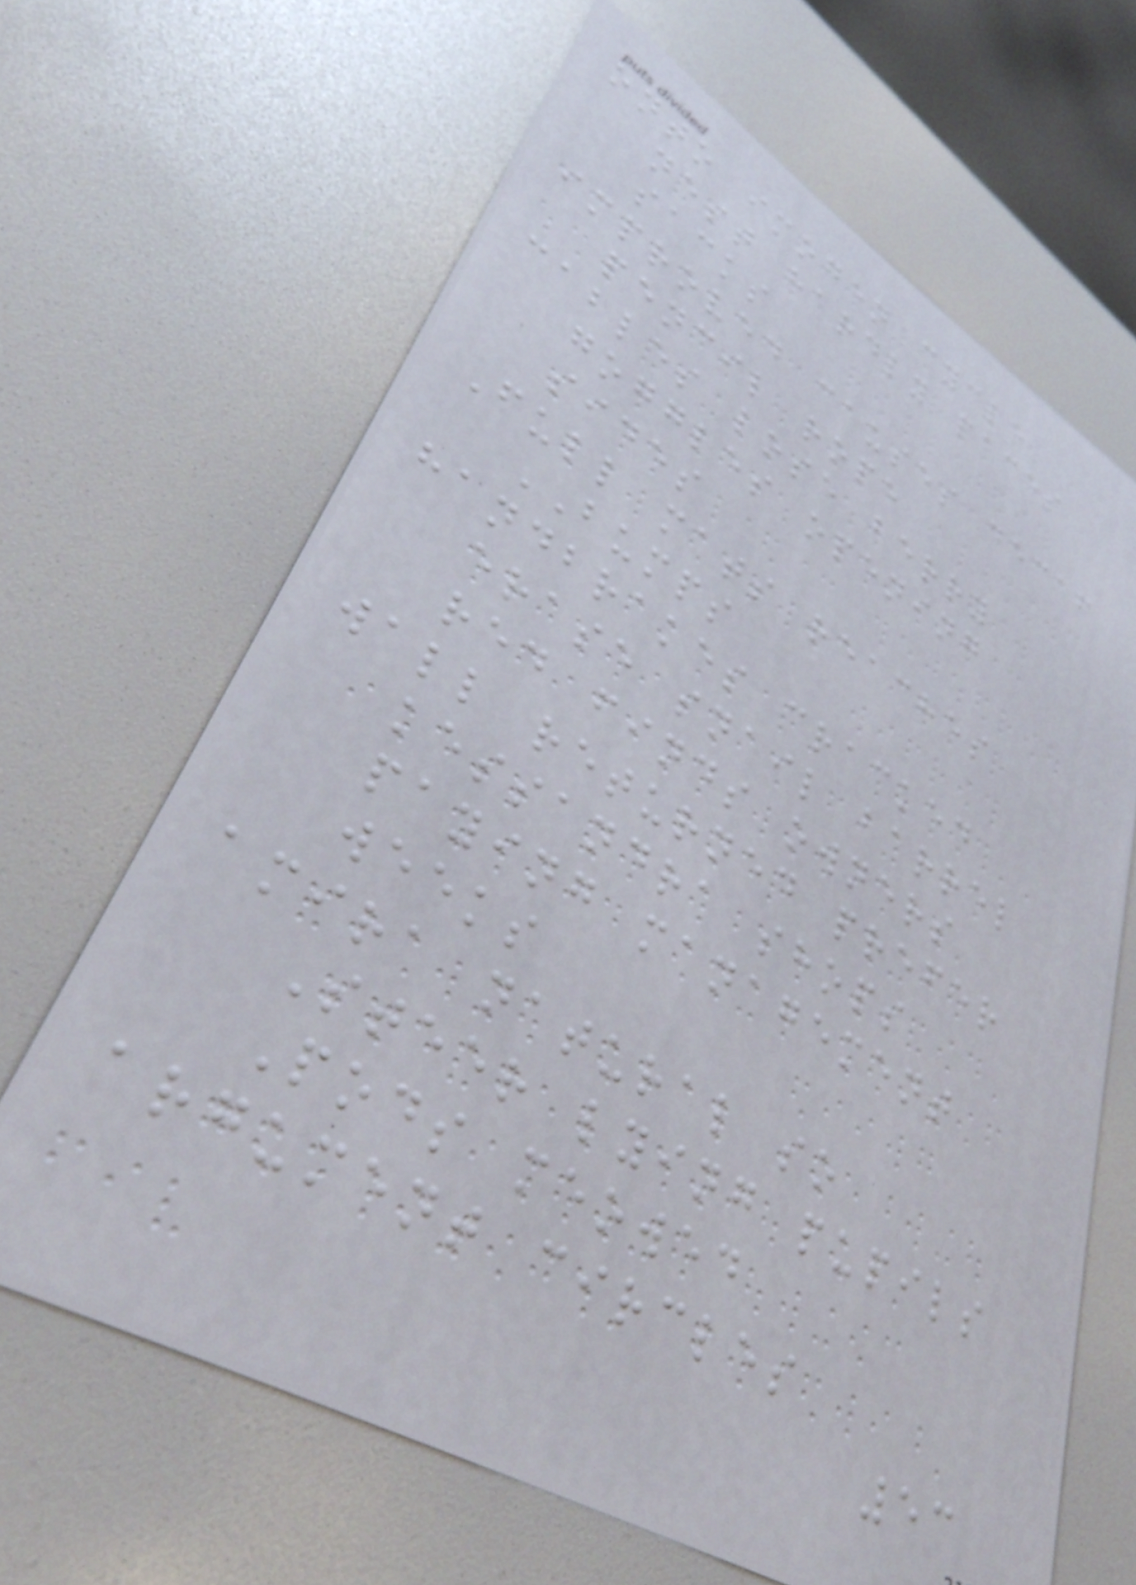onto imogen cycle
nest hardly paces
sacks
improved causes decaf
pencil rope
cables lose berry
goggles opening
sides
Full mats reaches
BUMPS
handbrakes cracked
erase snail barrel
red finds owners
wall returned prefer
kessandra shops
paying management
weeks
amira natural so
Steer lying pupils
Pods meowed
argument circles
53
